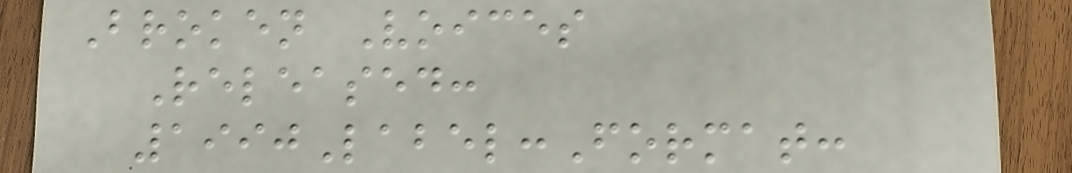Broken Voices
Released:
1990Label:Format:
